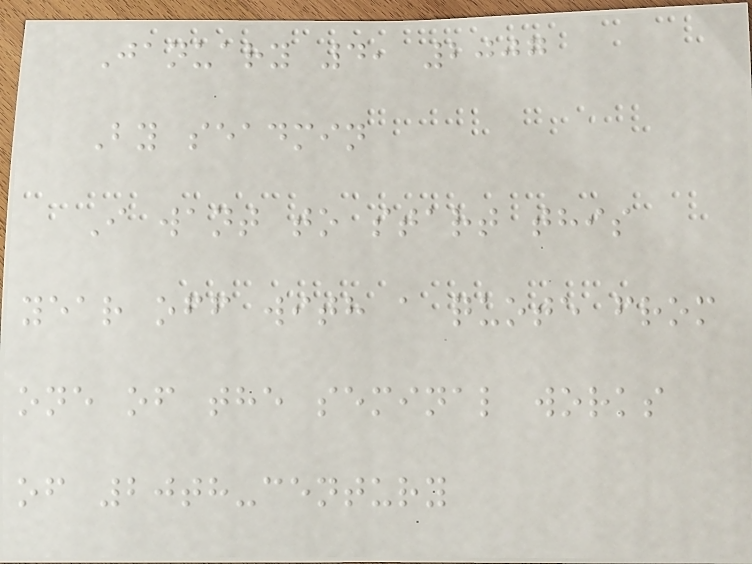January 4, 2007
By seadmin
I want to start this
year off with a quote from
one of the seminal works
of 20th-century
